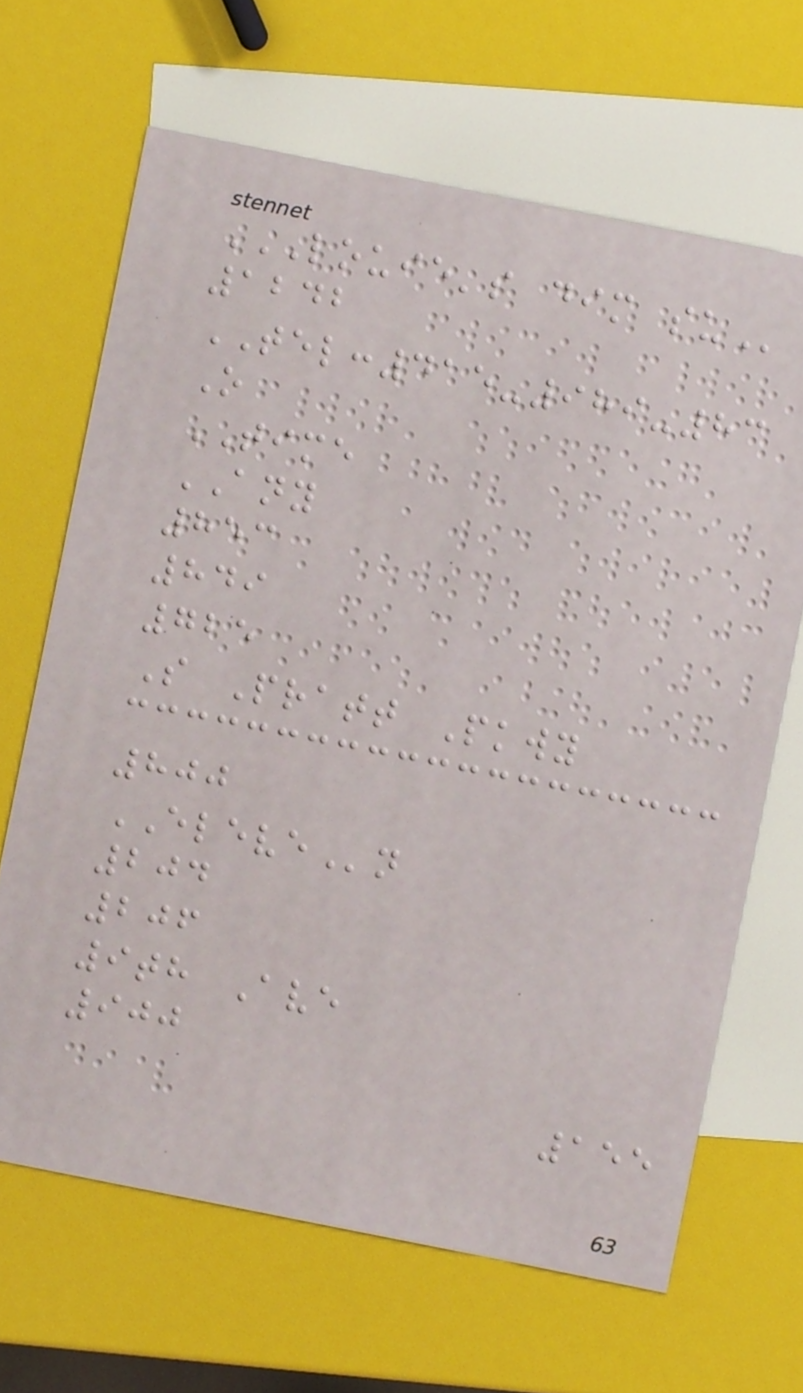LOUIE'S DIM SU
1242
TEL:415-989-83
O
TIME
ANY
853
849
725
S Pratt Pkwy
800
ELEVEn
204
206
9th Ave
900
155
